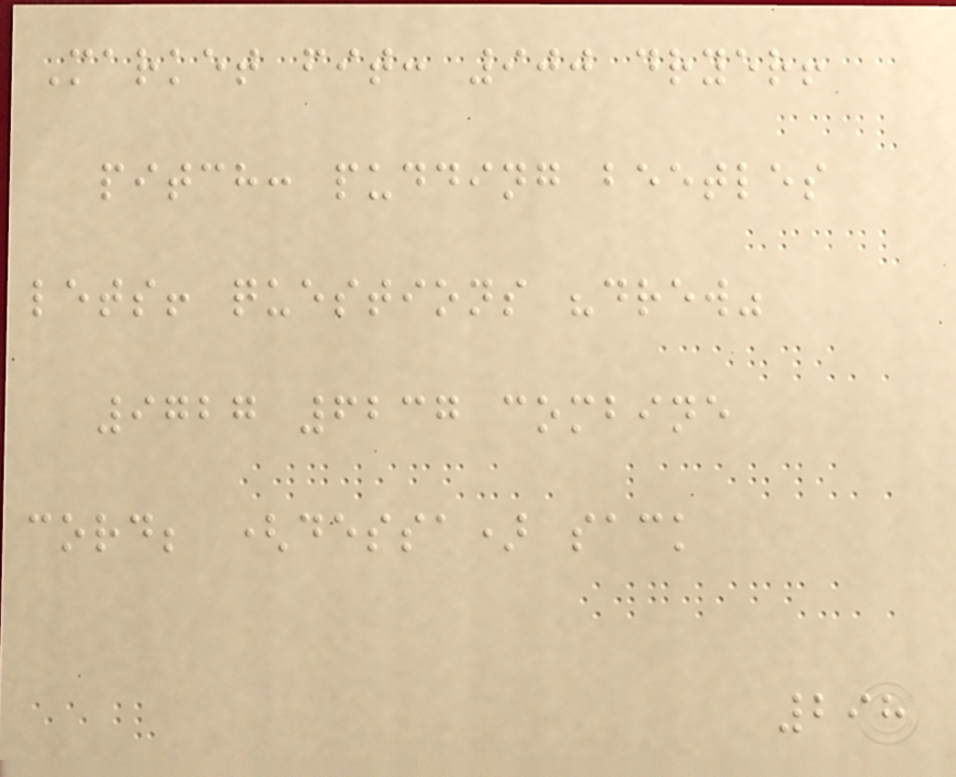Market fit: 900 dryer!
pitch: pudding beetles
lets! questions "drew"
9727 6237 combine
cord; (dessa) sack
298
